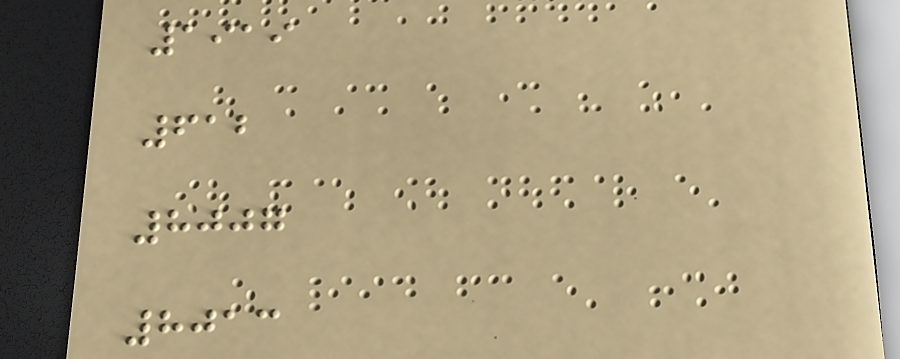1919
612
8007
8013
